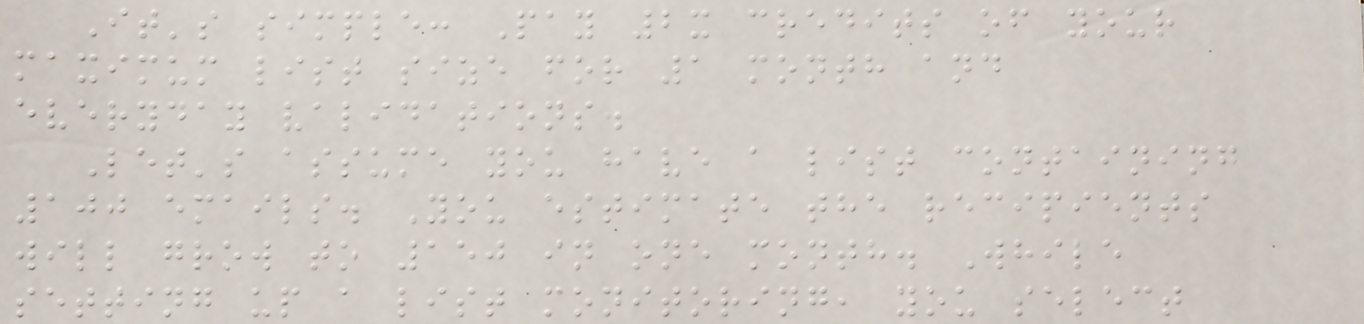It's simple: Pay 2x credits of your
maximum list size for 1 month and
everyday validations.
Let's assume you have a list containing
100 emails. You estimate the recipients
will grow to 150 in one month. While
setting up a list monitoring, you select
